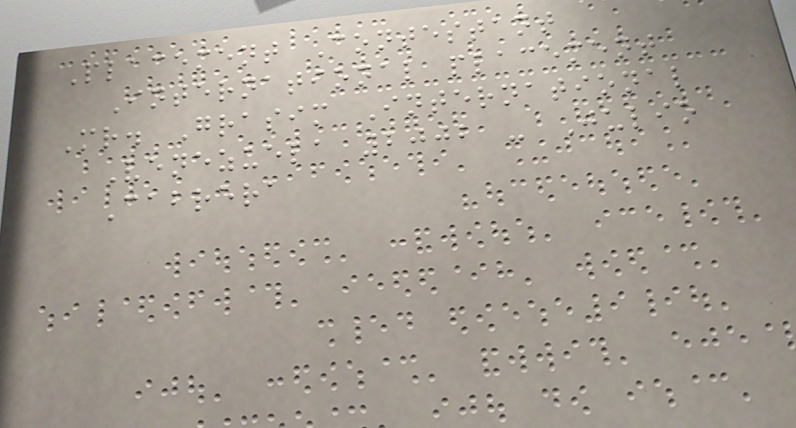Placement Contestant
International placement
Mr. Grasim International
Venezuela 2002 - Julio
Cabrera
